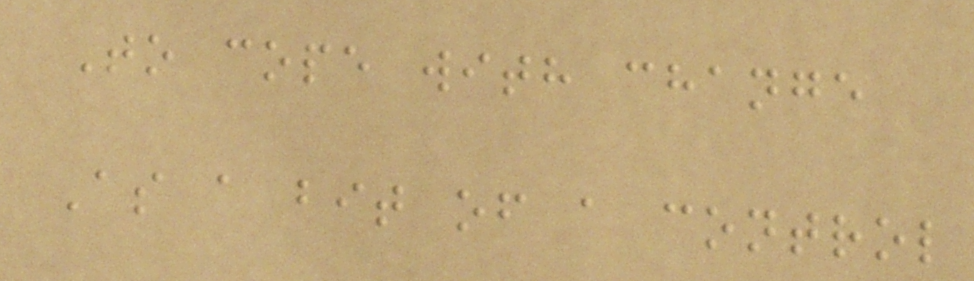To cope with change
As a bit of a control
